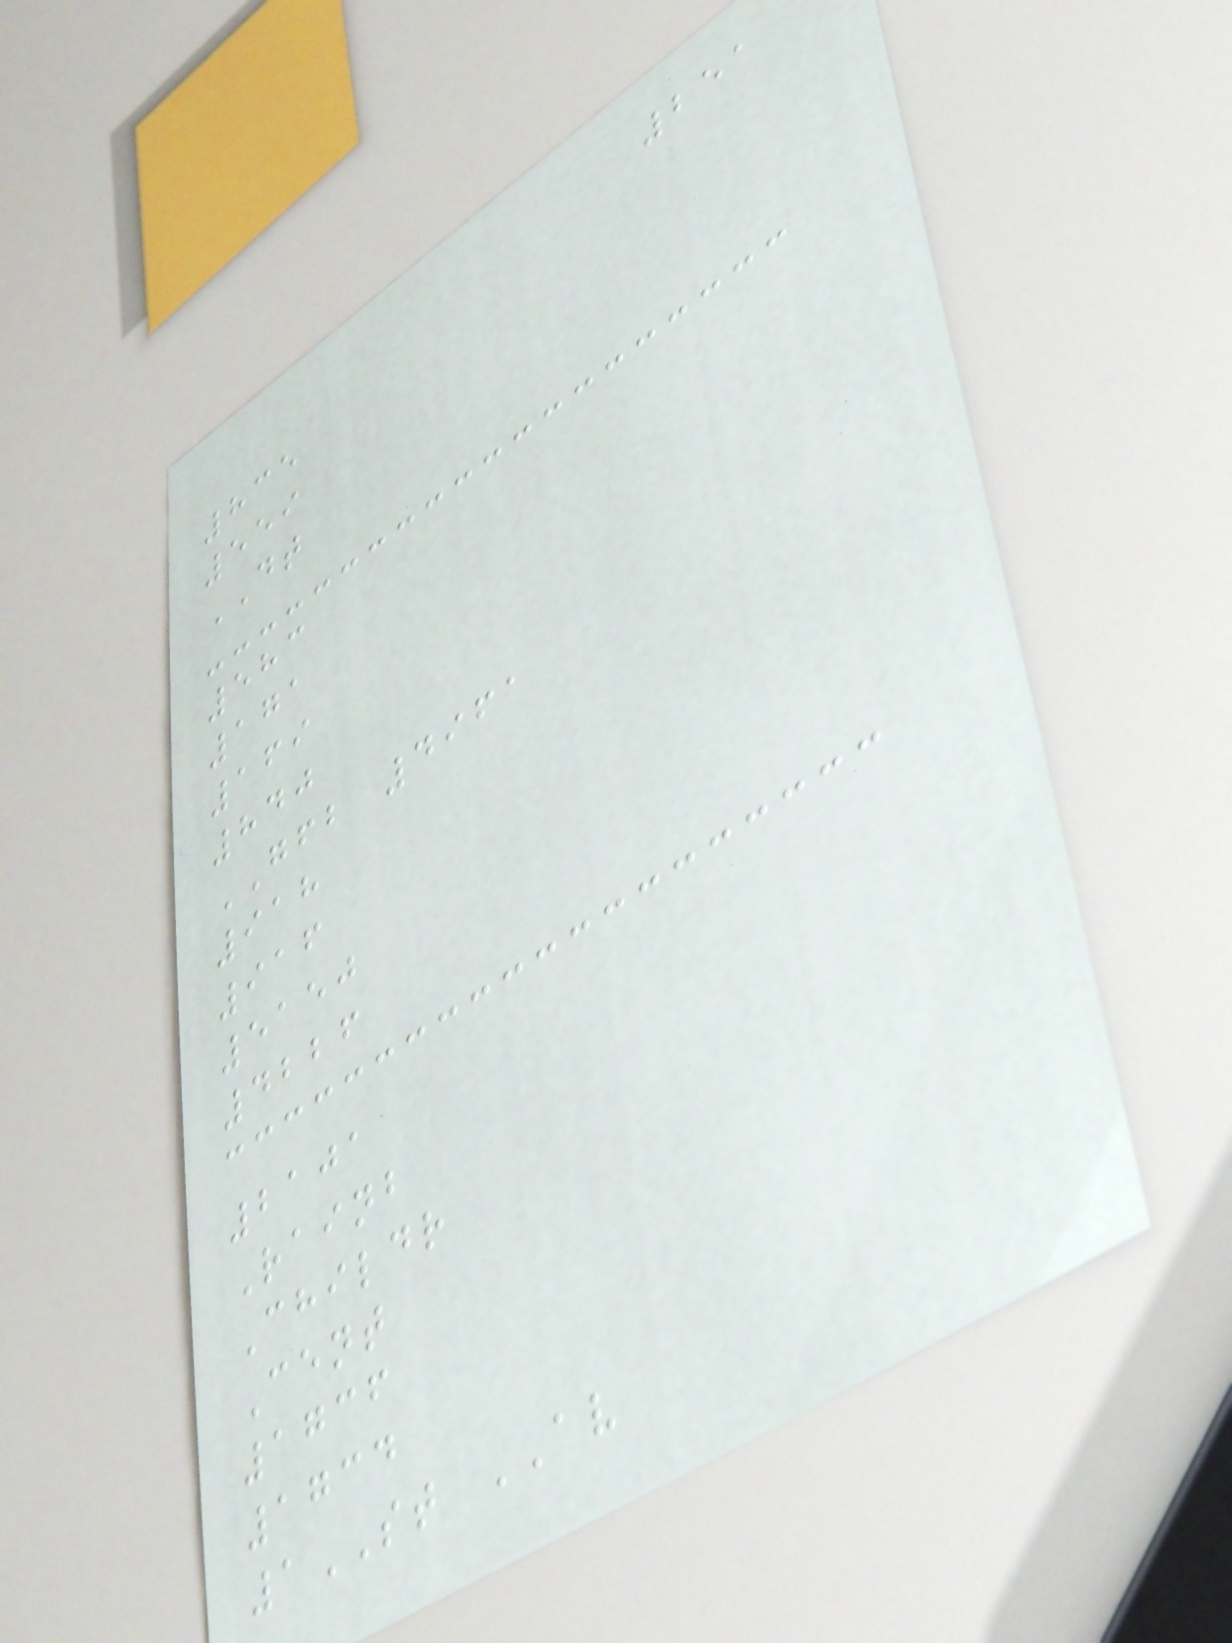251
835
559
DT
583
171
169
840
GFB 4961
918
916
5150
4226
2101
Rainb
Childr
Cent
1736
1734
1ST AV
